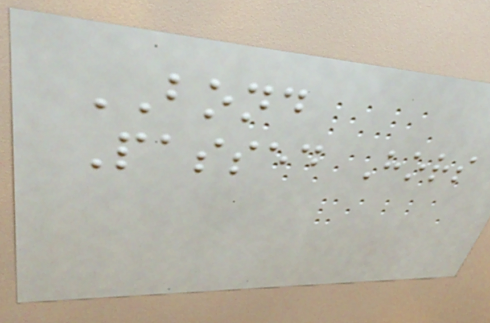BOND
Passed Hors
